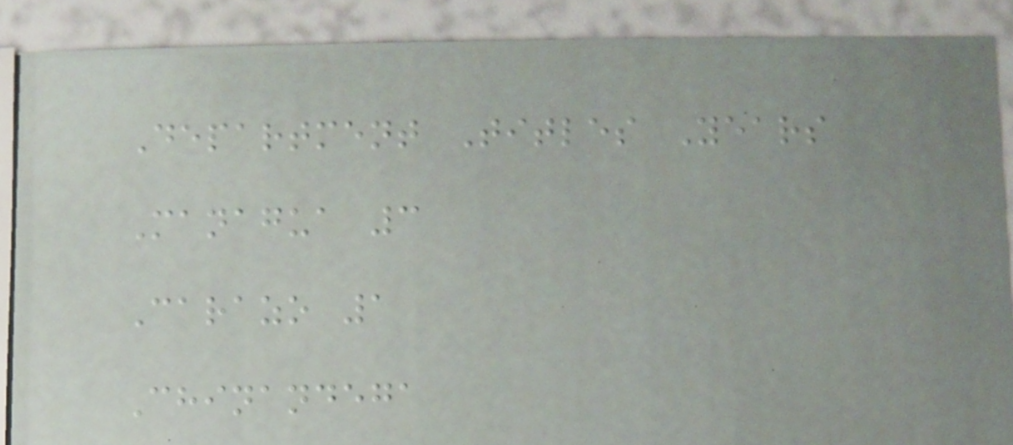Department Titles Years
Managua 3
Carazo 1
Chinandega
